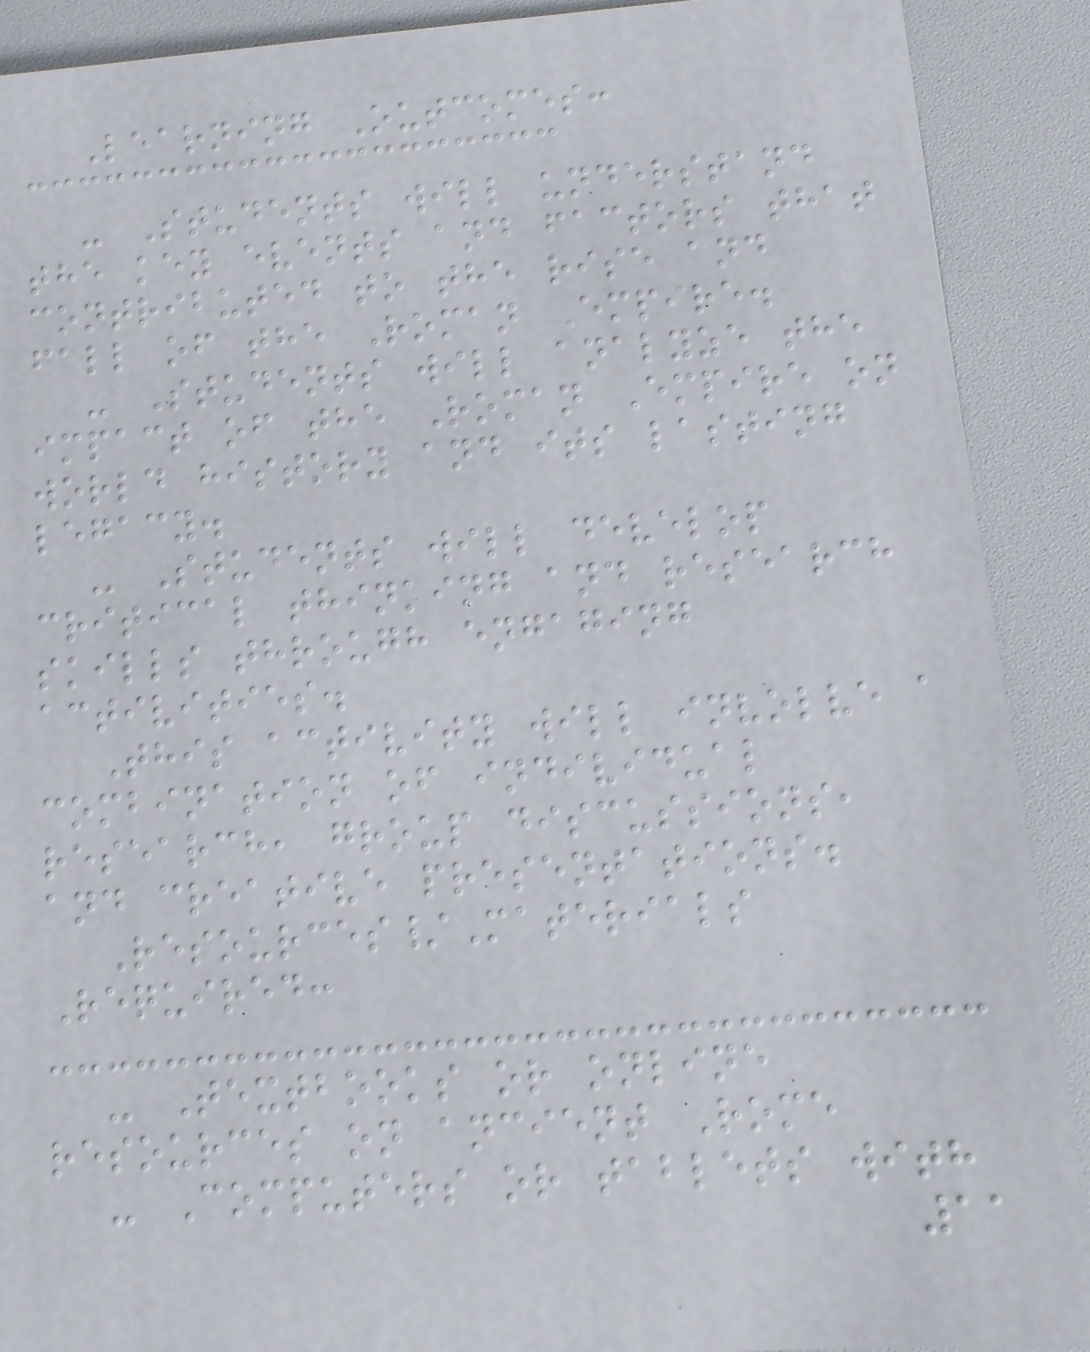Learning Outcomes:
- Students will understand
the key events and factors that
contributed to the rise and
fall of the Roman Empire.
- Students will analyze the
impact of the Roman Empire on
world history and its lasting
legacy.
- Students will develop
critical thinking and research
skills through engaging
activities.
This activity will involve a
combination of individual
research, group discussions,
and creative presentations.
Resources/Materials
Required:
- Textbooks or online
resources on ancient Rome
- Computers or tablets with
11
